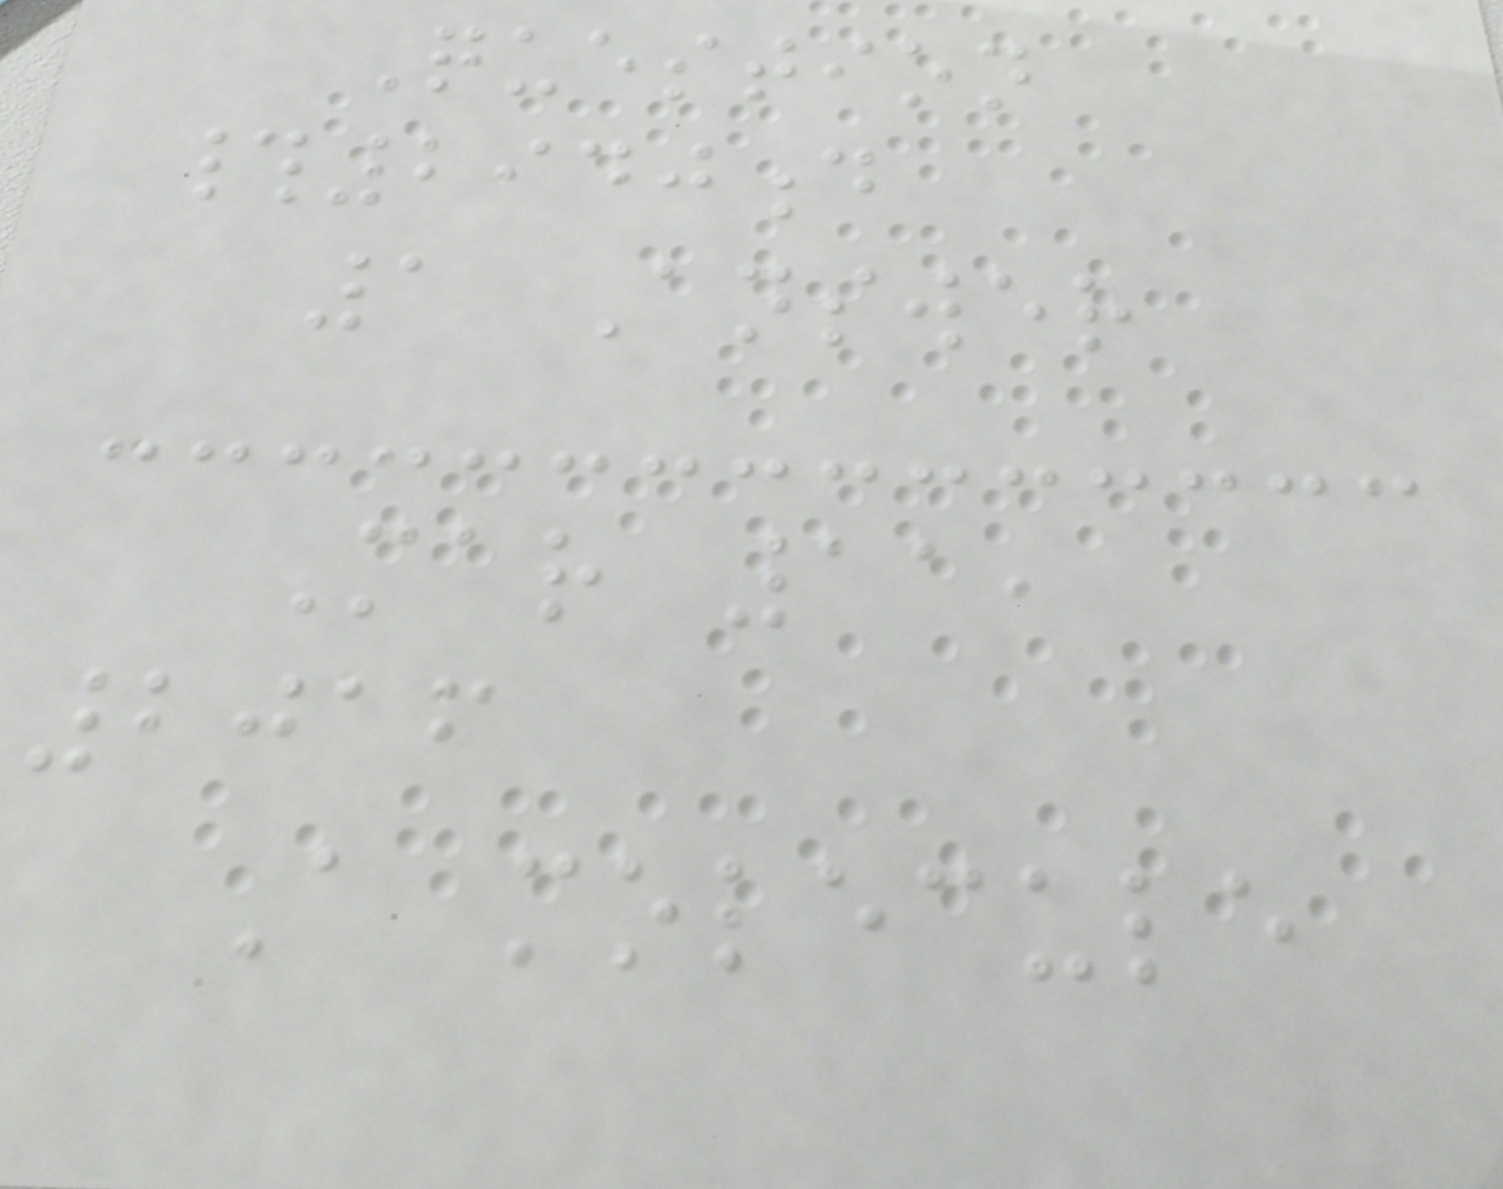Question
#2940d
1 Answer
Mar 11,
2016
A molecule
